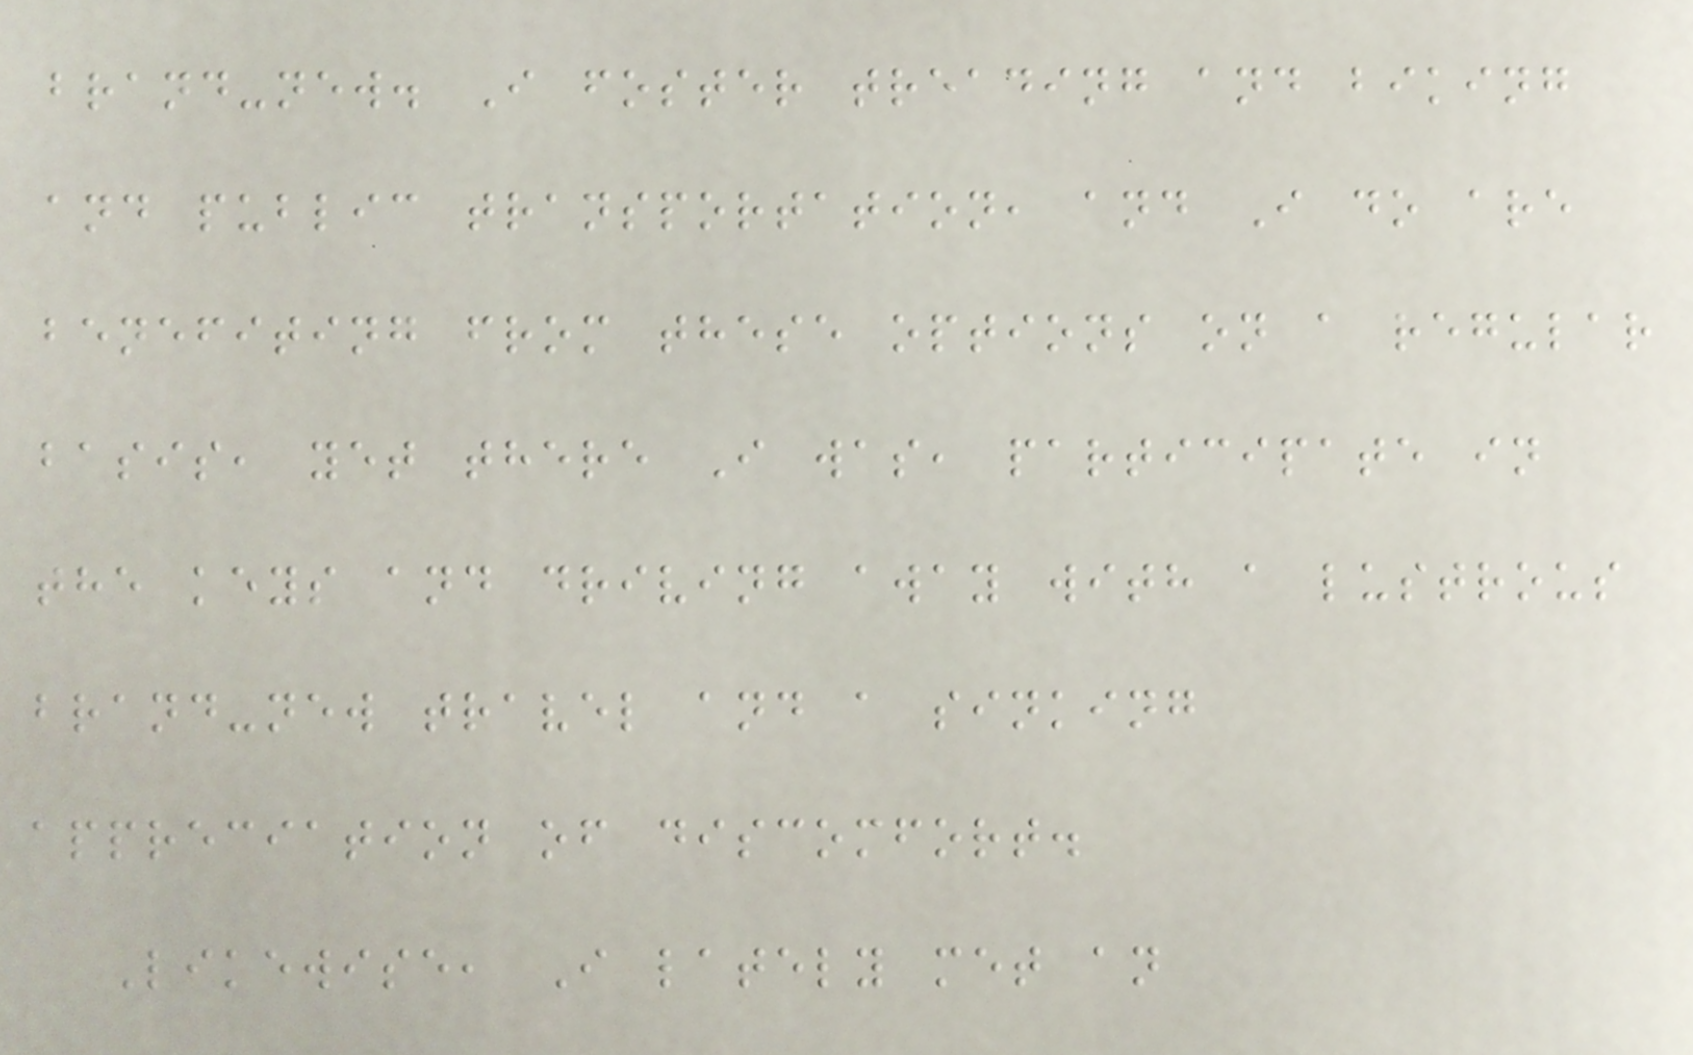brand-new. I foster treading and biking
and public transportation, and I do are
benefiting from these options on a regular
basis, yet there I was, participate in
the keys and driving away with a lustrous
brand-new travel and a sinking
appreciation of discomfort.
Likewise, I lately met an
